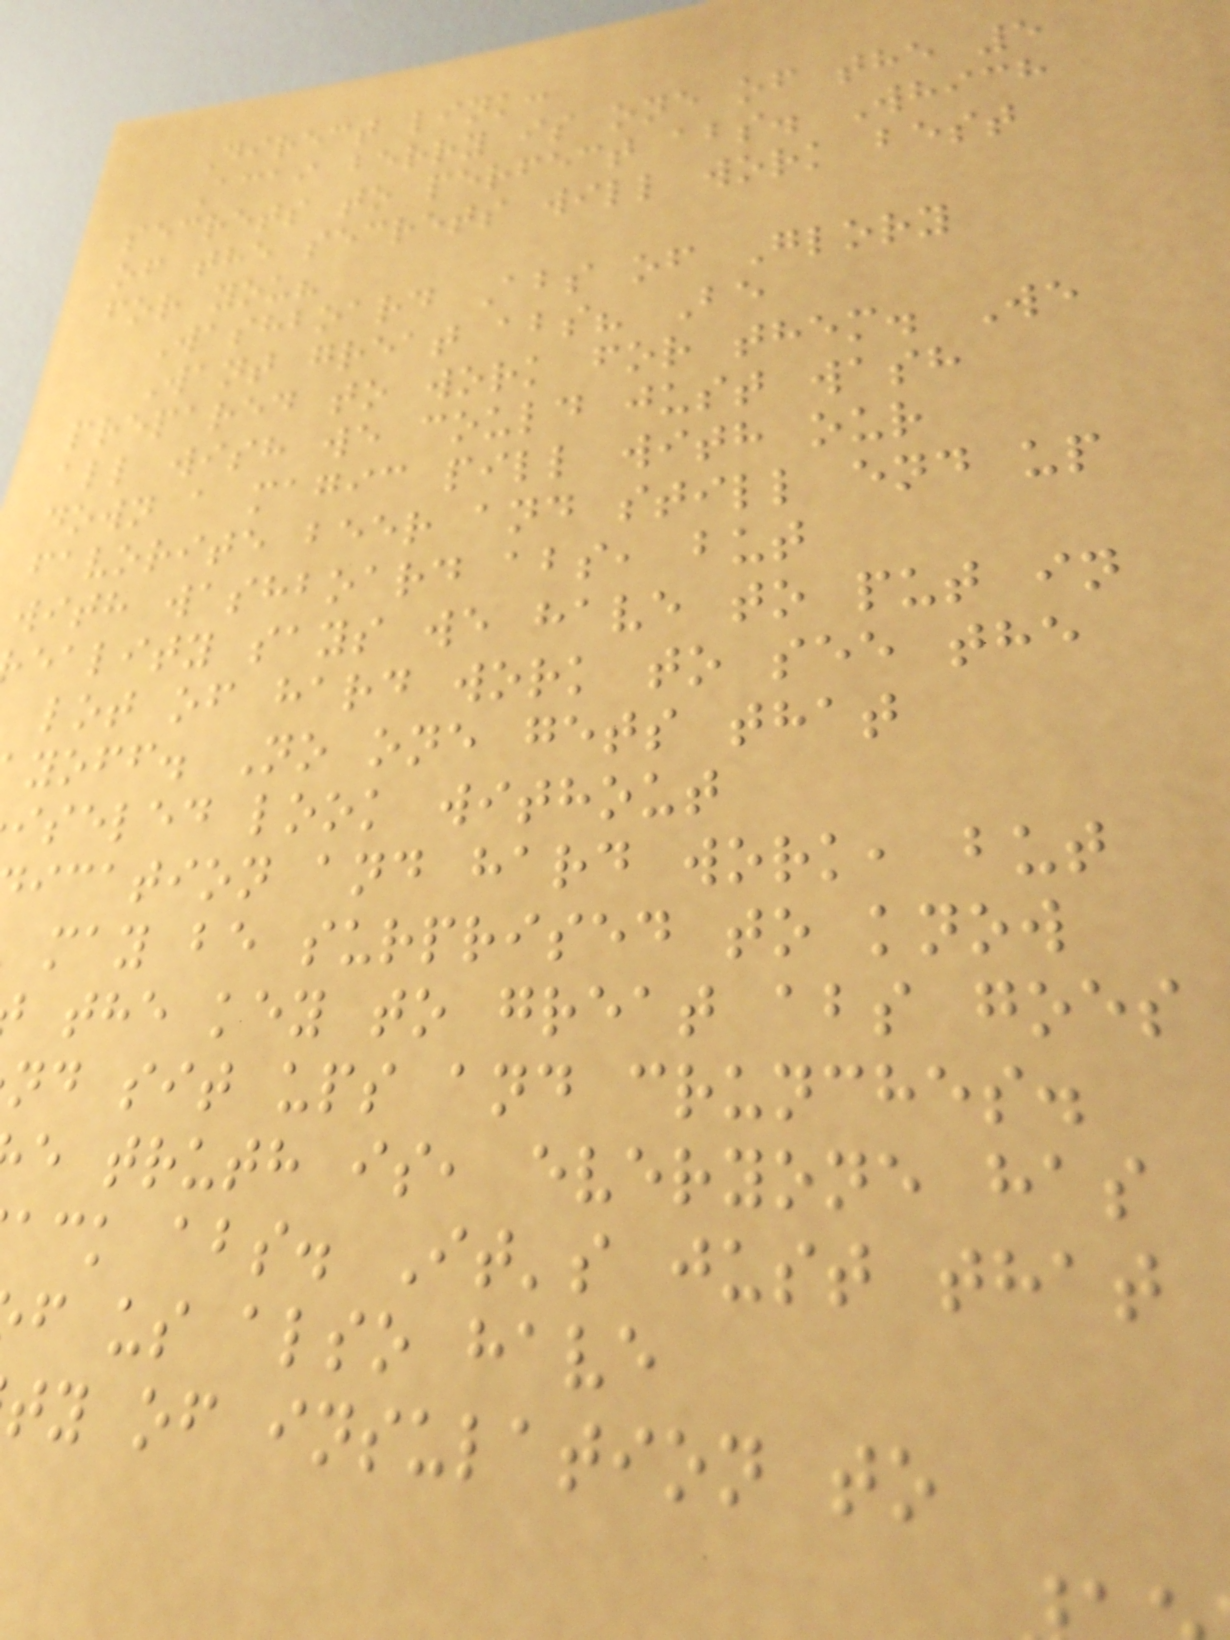Direct link:
Acai berry is one of the 5
secrets to perfect abs. Which
of the secrets will work best
for you?
Washboard Abs of Glory
Want great abs? Be
prepared to work for them. We
all wish we could just wash
down a magic pill with our
favorite beer and still end up
with washboard abs, but
eality says we have to put in
lot of hard work to see the
yoff. No one gets that
iseled look without
ication and hard work, but
may be surprised to know
the key to great abs goes
nd sit ups and crunches.
e truth is, everyone has
ack abs. It's just that
f us also have
ty of insulation to
